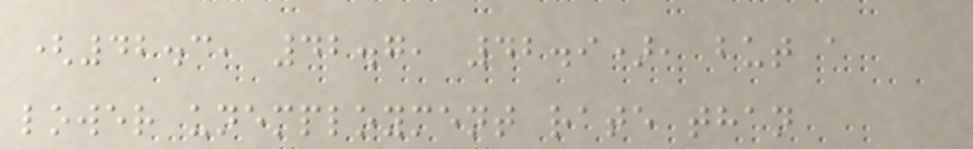(42.3, 42.7, 42.9), but a
lower unemployment rate than
